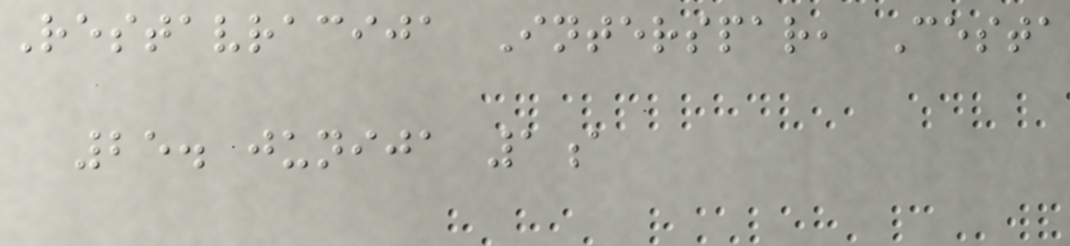Restavracija Interspar, Cesta
25. junija 1a
